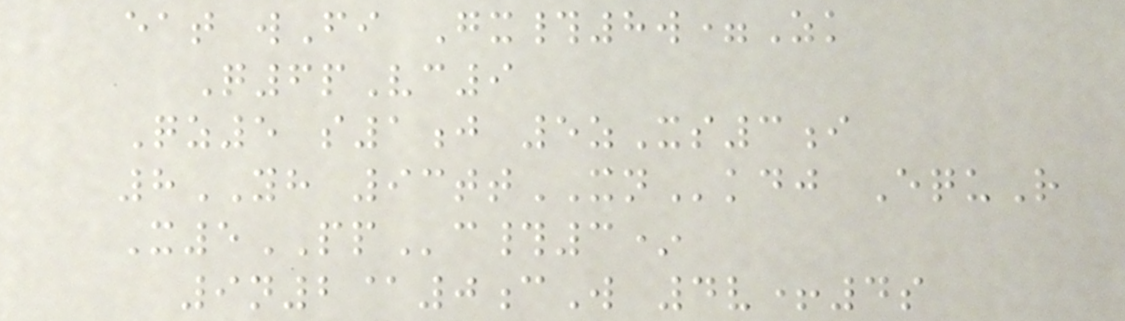eat wFi Gx#8w=Zk
Q6pVc9
Qz5 s1j 5zXs3i
8YH 93ttXNkdj EquR
X5PPc#3*
9n2@0cW 4v+4s
